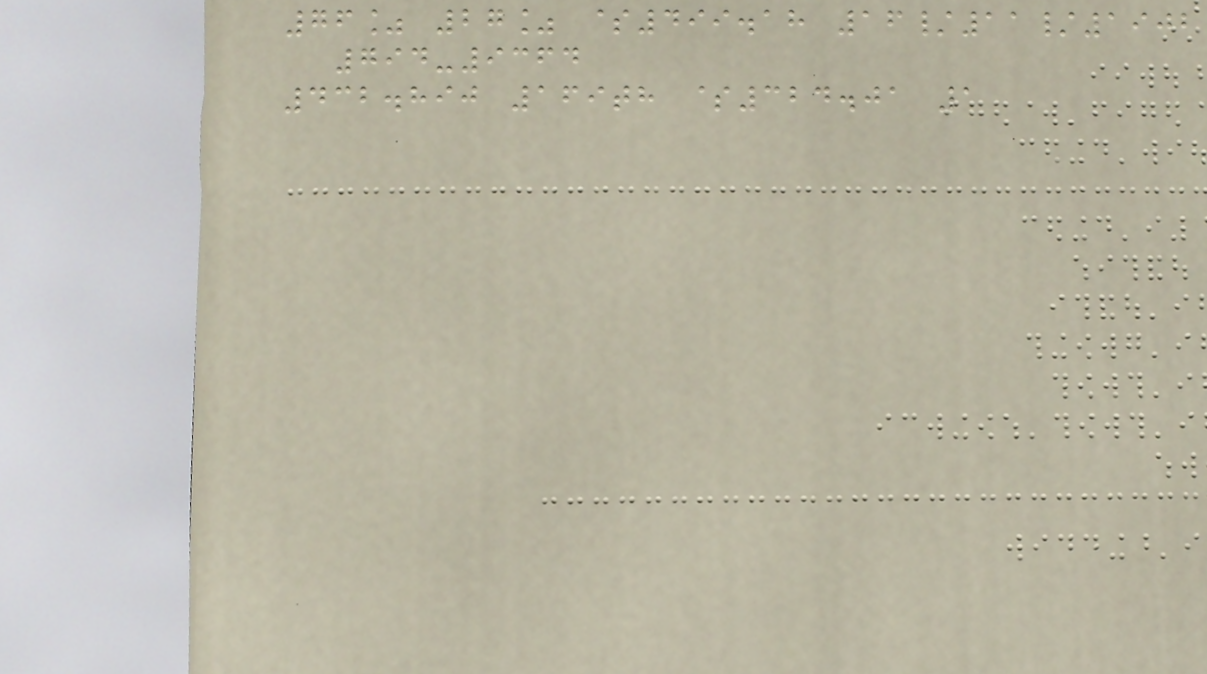76% 27% $499.18 16/11/1902
794-9364
432.890 169th $324.01 1
